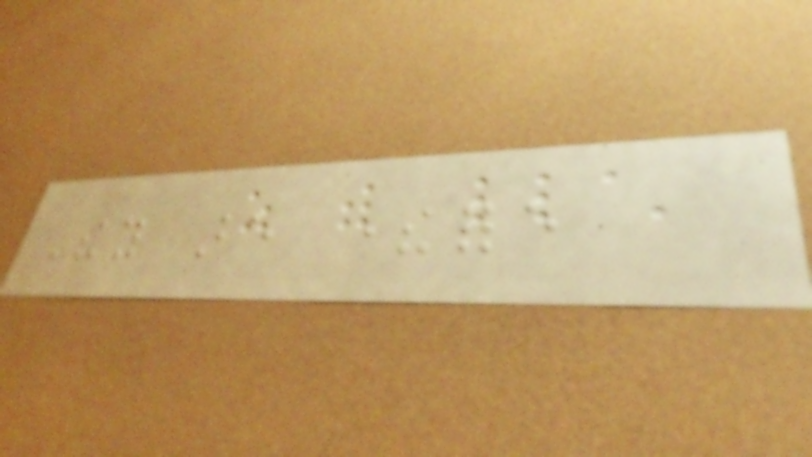They are therefore
